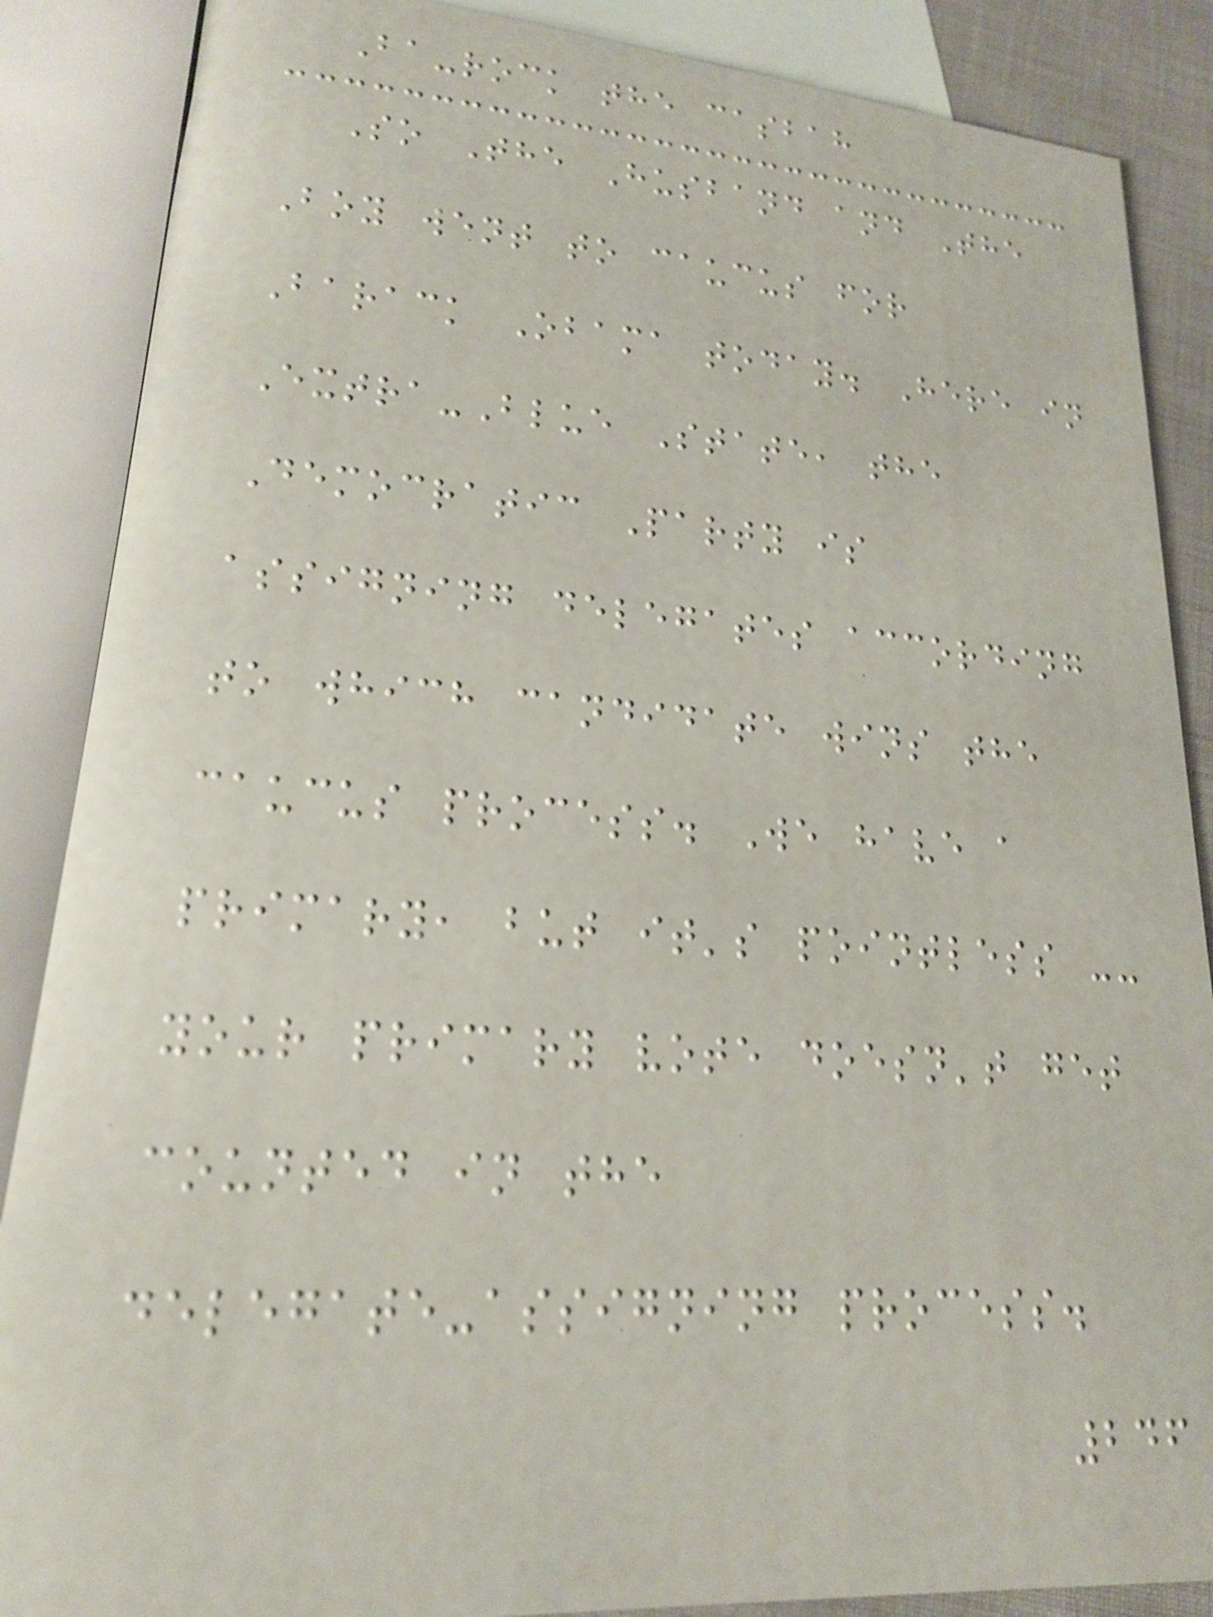Ba-rock the casbah
So The Husband and The
Boy went to caucus for
Barack Obama today. Here in
Extra-Blue State, the
Democratic Party is
assigning delegates according
to which candidate wins the
caucus process. We have a
primary, but it's pointless --
your primary vote doesn't get
counted in the
delegate-assigning process.
246
